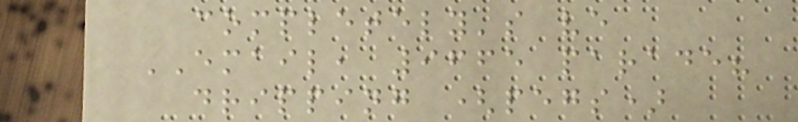completely's ve
EMAIL, 9665 parade?
dripping (pegs)
